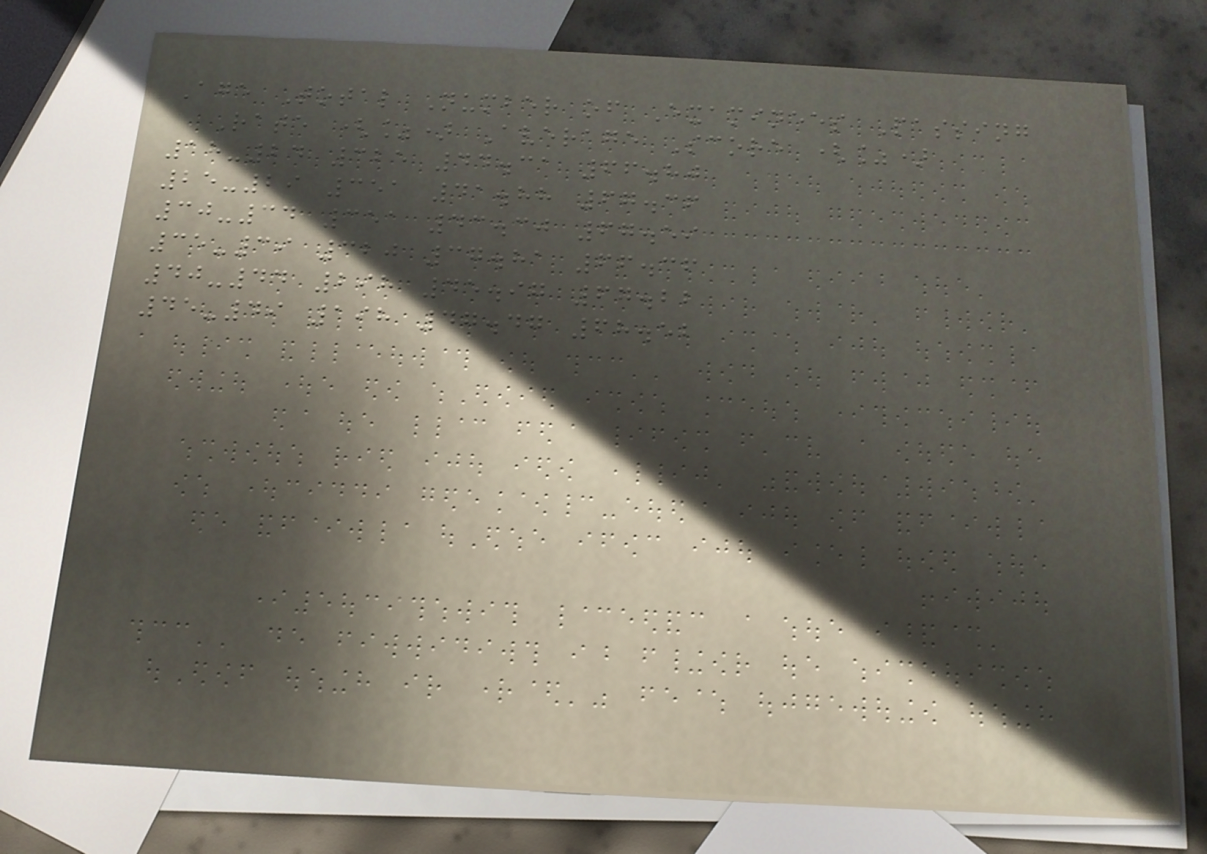Age Total Number of Examinees Passing
Rate (%) Average Score (%)
18-24 325 44.31 66.80
25-29 351 41.88 67.36
30-34 351 43.30 67.59
35-39 320 37.81 66.36
40-44 298 45.97 67.22
45-49 198 47.47 68.52
